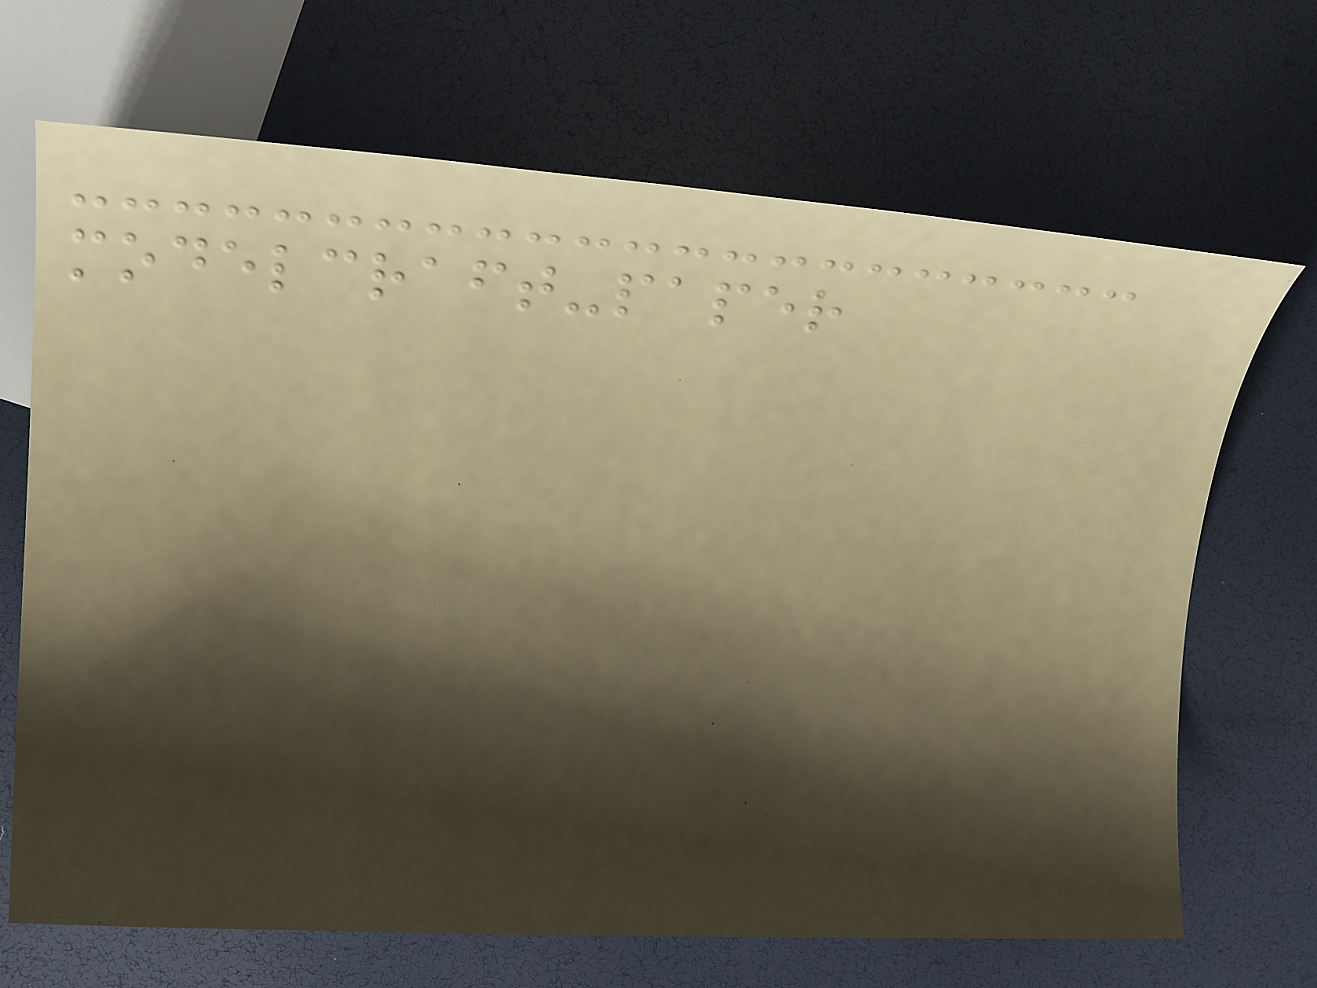modelcraft-paper
